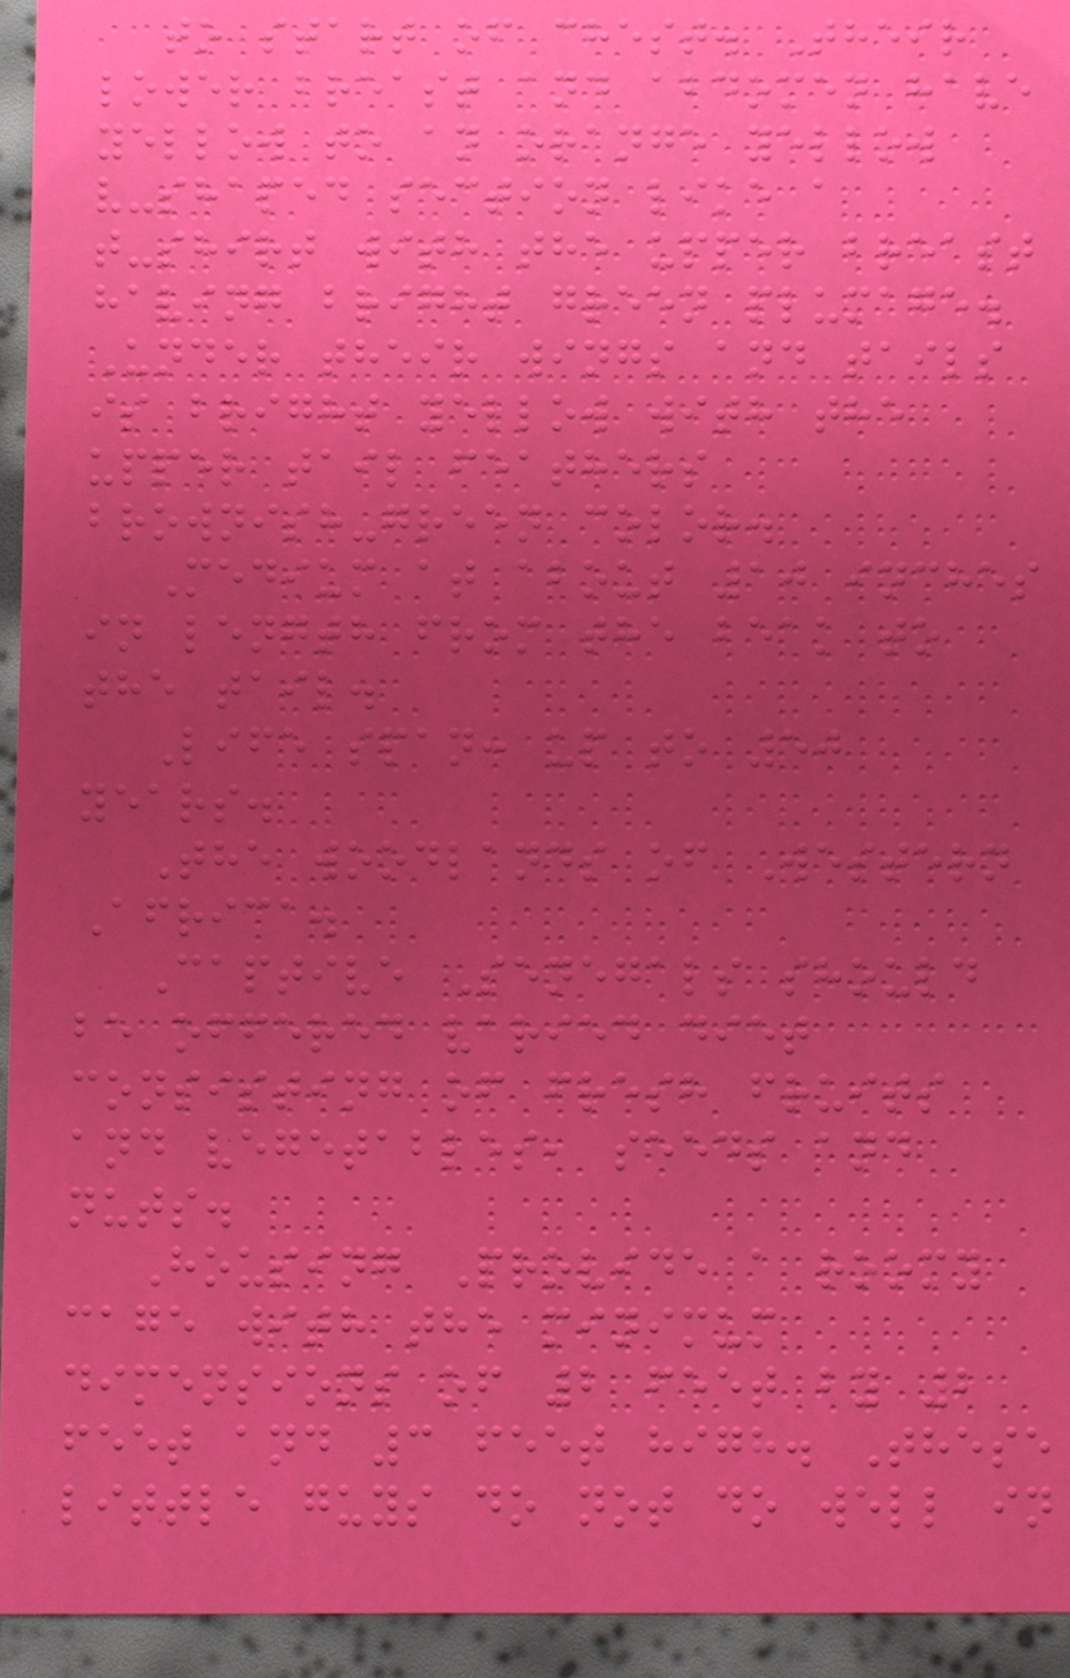to start of chest. Their
lower breast and abdomen have
yellow to an orange yellow
v-shaped section like a
t-shirt with the upper breast
having bright green plumage.
Under their wings and tails
is bright yellow with the
upper tail feathers
brownish-green color.
Medium at about 10 inches
in length from the beak to
the tail.
Life span: up to 50
years.
The woodlands of Western
Africa.
Captive Senegals should
be offered varied diet
consisting of fresh fruits
and vegetables, seeds and
nuts.
Housing Provide a roomy
cage with the minimum
dimensions of 2 feet by 2
feet and 3 feet high. These
little guys do not do well in
